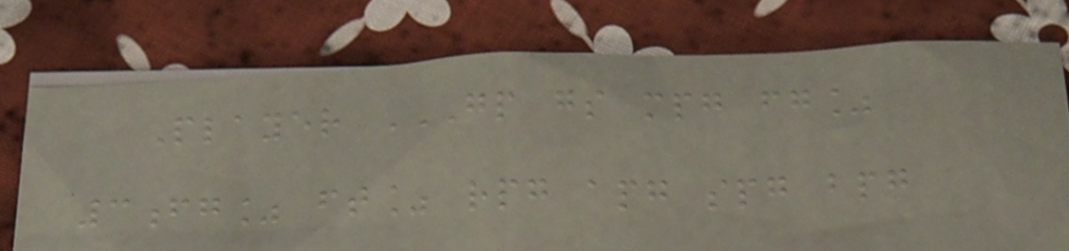Player GP GS MPG FG%
3FG% FT% RPG APG SPG BPG
